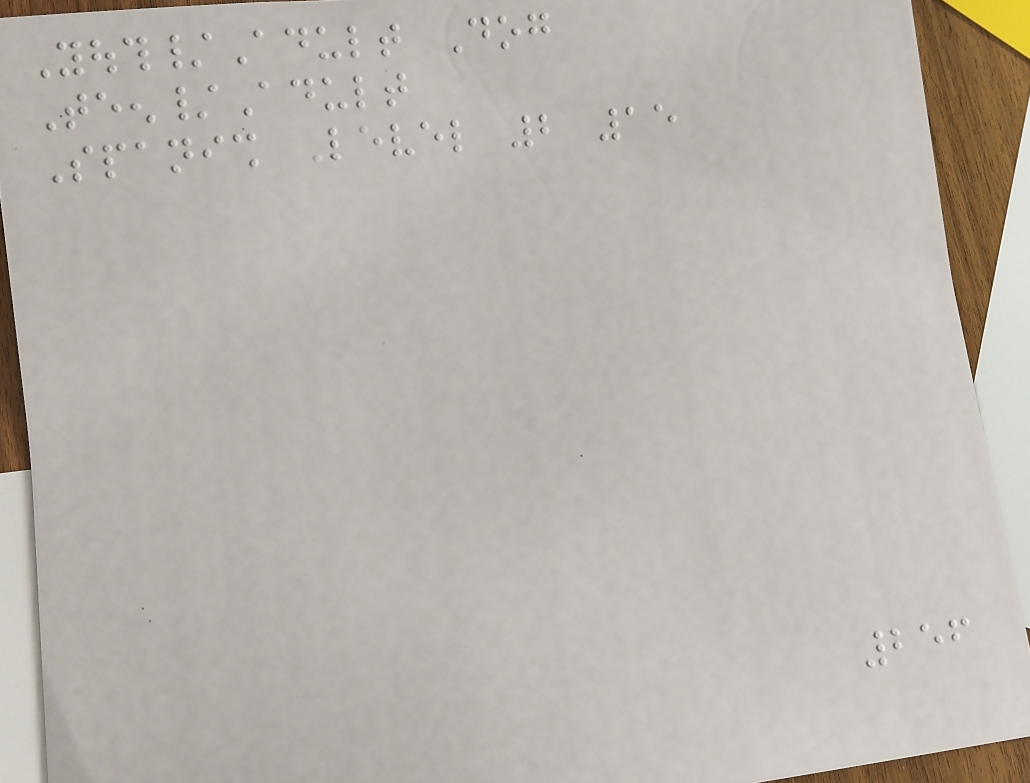Youth/Adult Dog
Teen/Adult
Spanish Level 2 15
256
